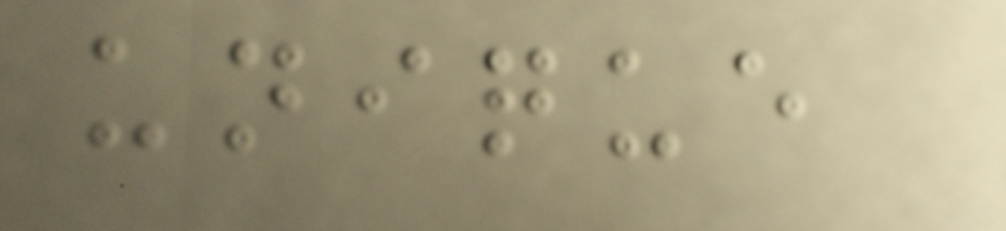unique
